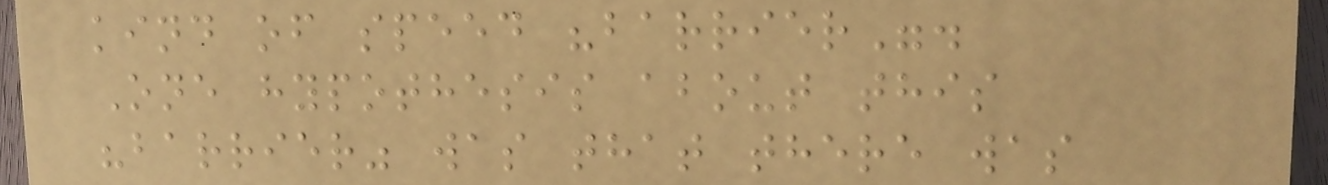kind of speed "barrier".
One hypothesis about this
"barrier" was that there was
